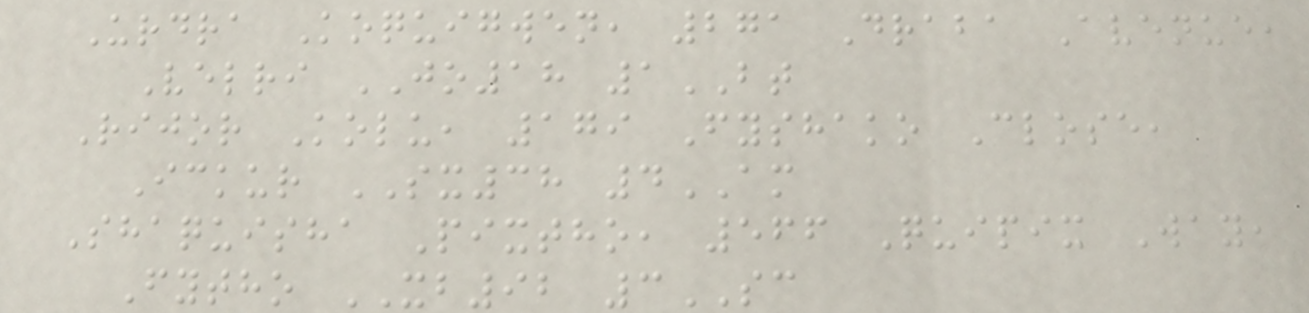Urdra Koquigwen, 271 Draba Avenue,
Velri JO18 1BT
Rijor Kolu, 179 Fyshako Close,
Ickur SX38 4AM
Shaquisha Pixtho, 566 Quipix Way,
Fytho XB92 3SC
